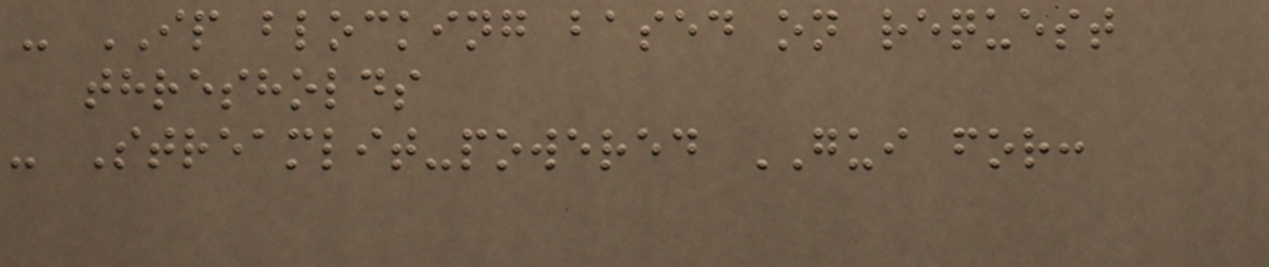- IP blocking based on request
thresholds
- Streamlit-powered GUI for:
